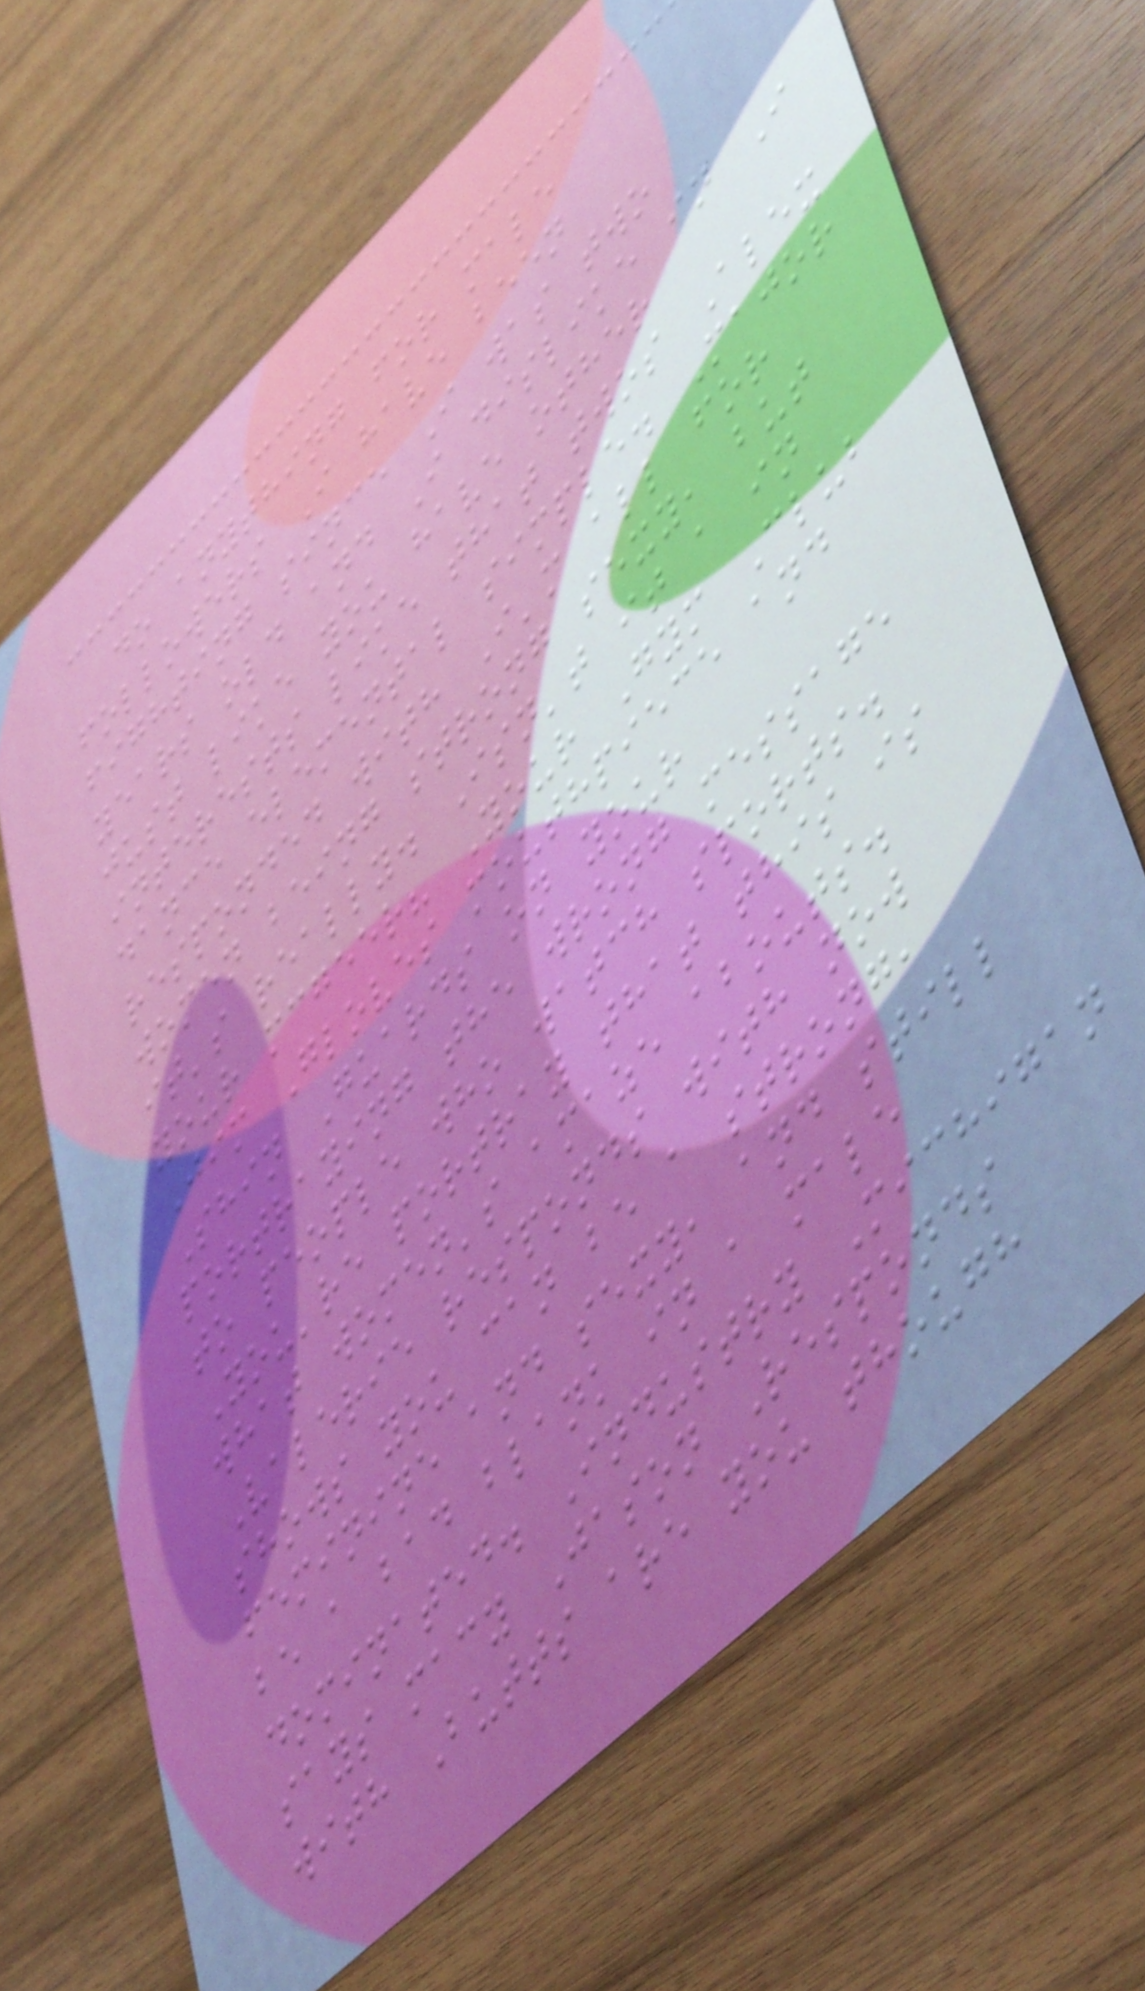do anything for male
followers I have been
fighting since I was two
years old and I dislike in I
just like you have other
interests like that twos Alex
dance elemental simple. Major
responded with I'm all for
women being strong sexy, but
it's really. Isn't it a in
your mcgeer? Your Gym Club
Jim Gloves mouthpiece and
Shin Guards on your
portraying the wrong message
to people who watch sports.
You're portray that this is
what women's amaze abouts.
Valerie responds with now
shows you can be a strong,
feminine and sexy, and still
be a bad blank in a male
dominated. Industry Michigan
says macy Jason Responds
with Butts are you though
